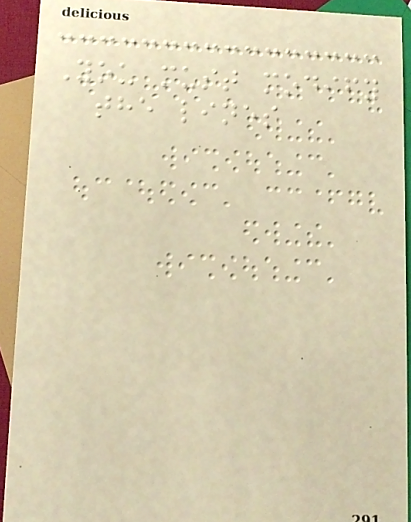You must modify
the lines
